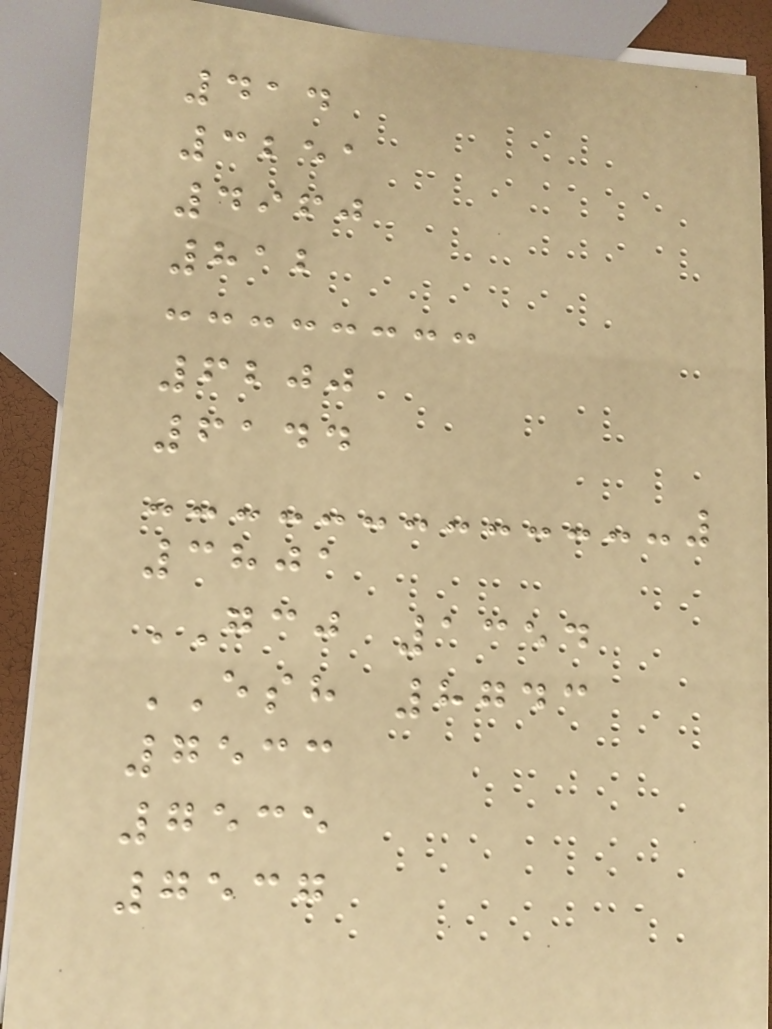414
3251
4960
812
6200
6144
3801
GCJ 1354
ESH 8743
7533
7535
7537
